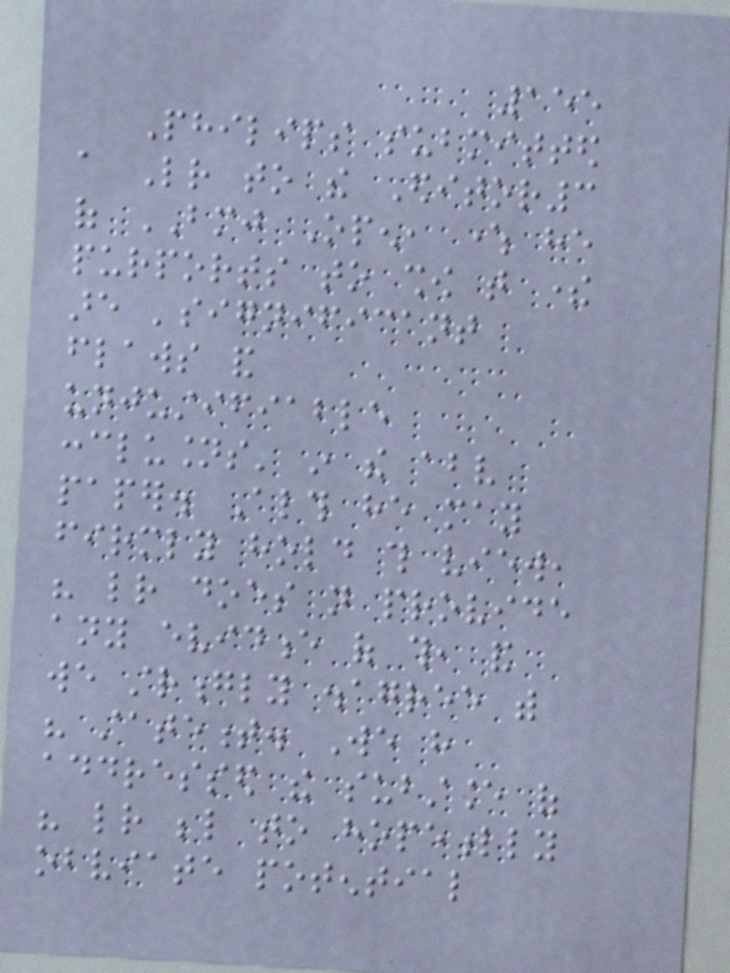155
Philips submitted
a Letter to the Editor3
of BMJ Open, where he
purports to show that there
are 'significant
flaws and
unjustifiable
conclusions' in the above
paper. Although he may
firmly hold this view,
his letter does not provide
any evidence of this, and
we strongly disagree with
his statement. We have
addressed the substance of
his letter below to hopefully
obviate potential
